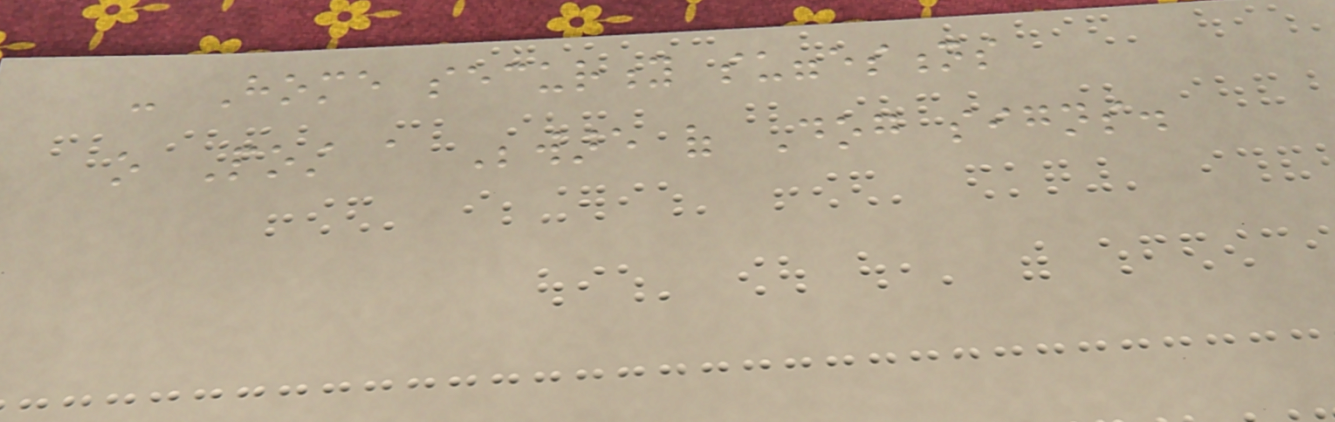- Home security suggestions
o Post a Beware of Dog signs.
